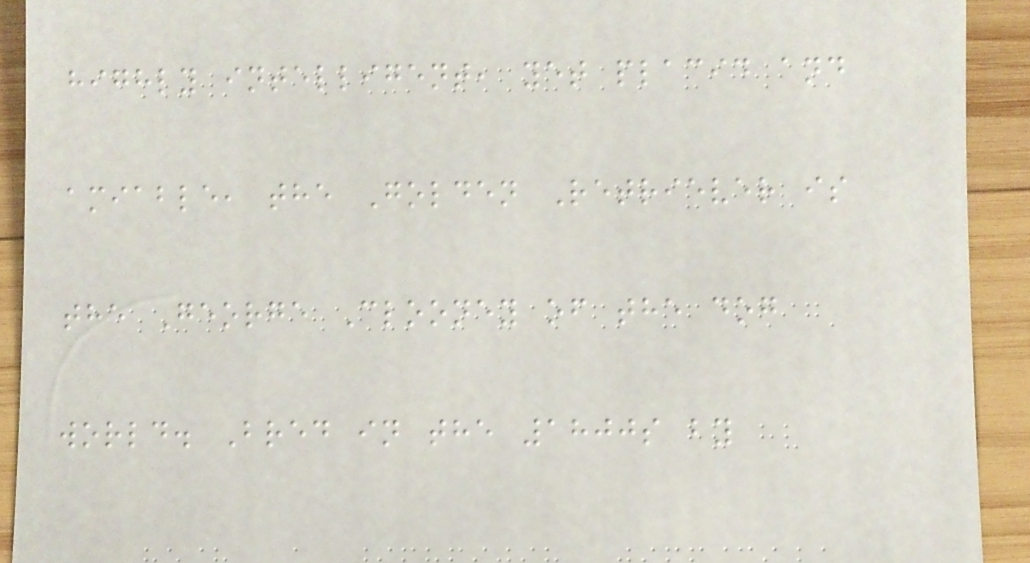highly intelligent, yet placid and
amiable, the Golden Retriever is
the George Clooney of the dog
world. Bred in the 1800s by
